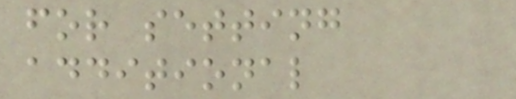for setting
additional
